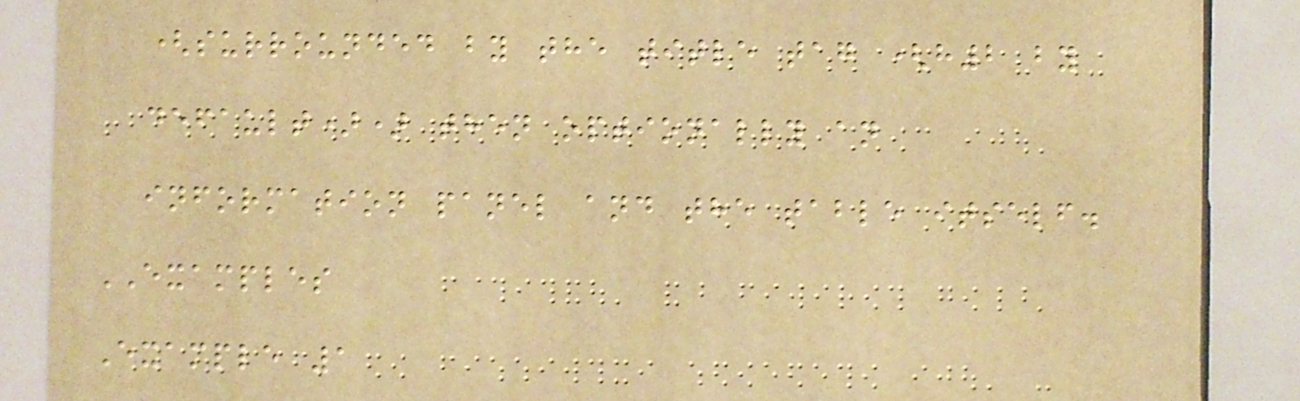(surrounded by the title tag (h2 by
default)) then optionally an
information panel and the table itself.
EXAMPLES
Example 1
